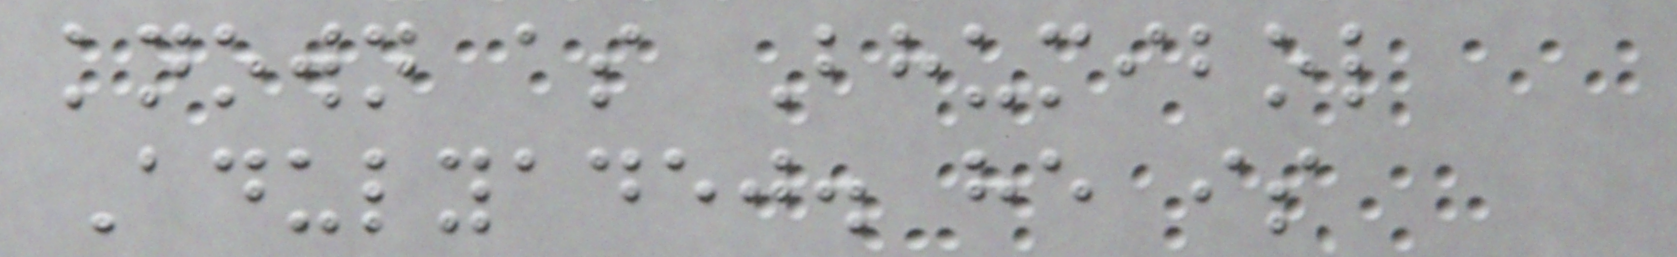known as Bhumibol
Adulyadej. he is
